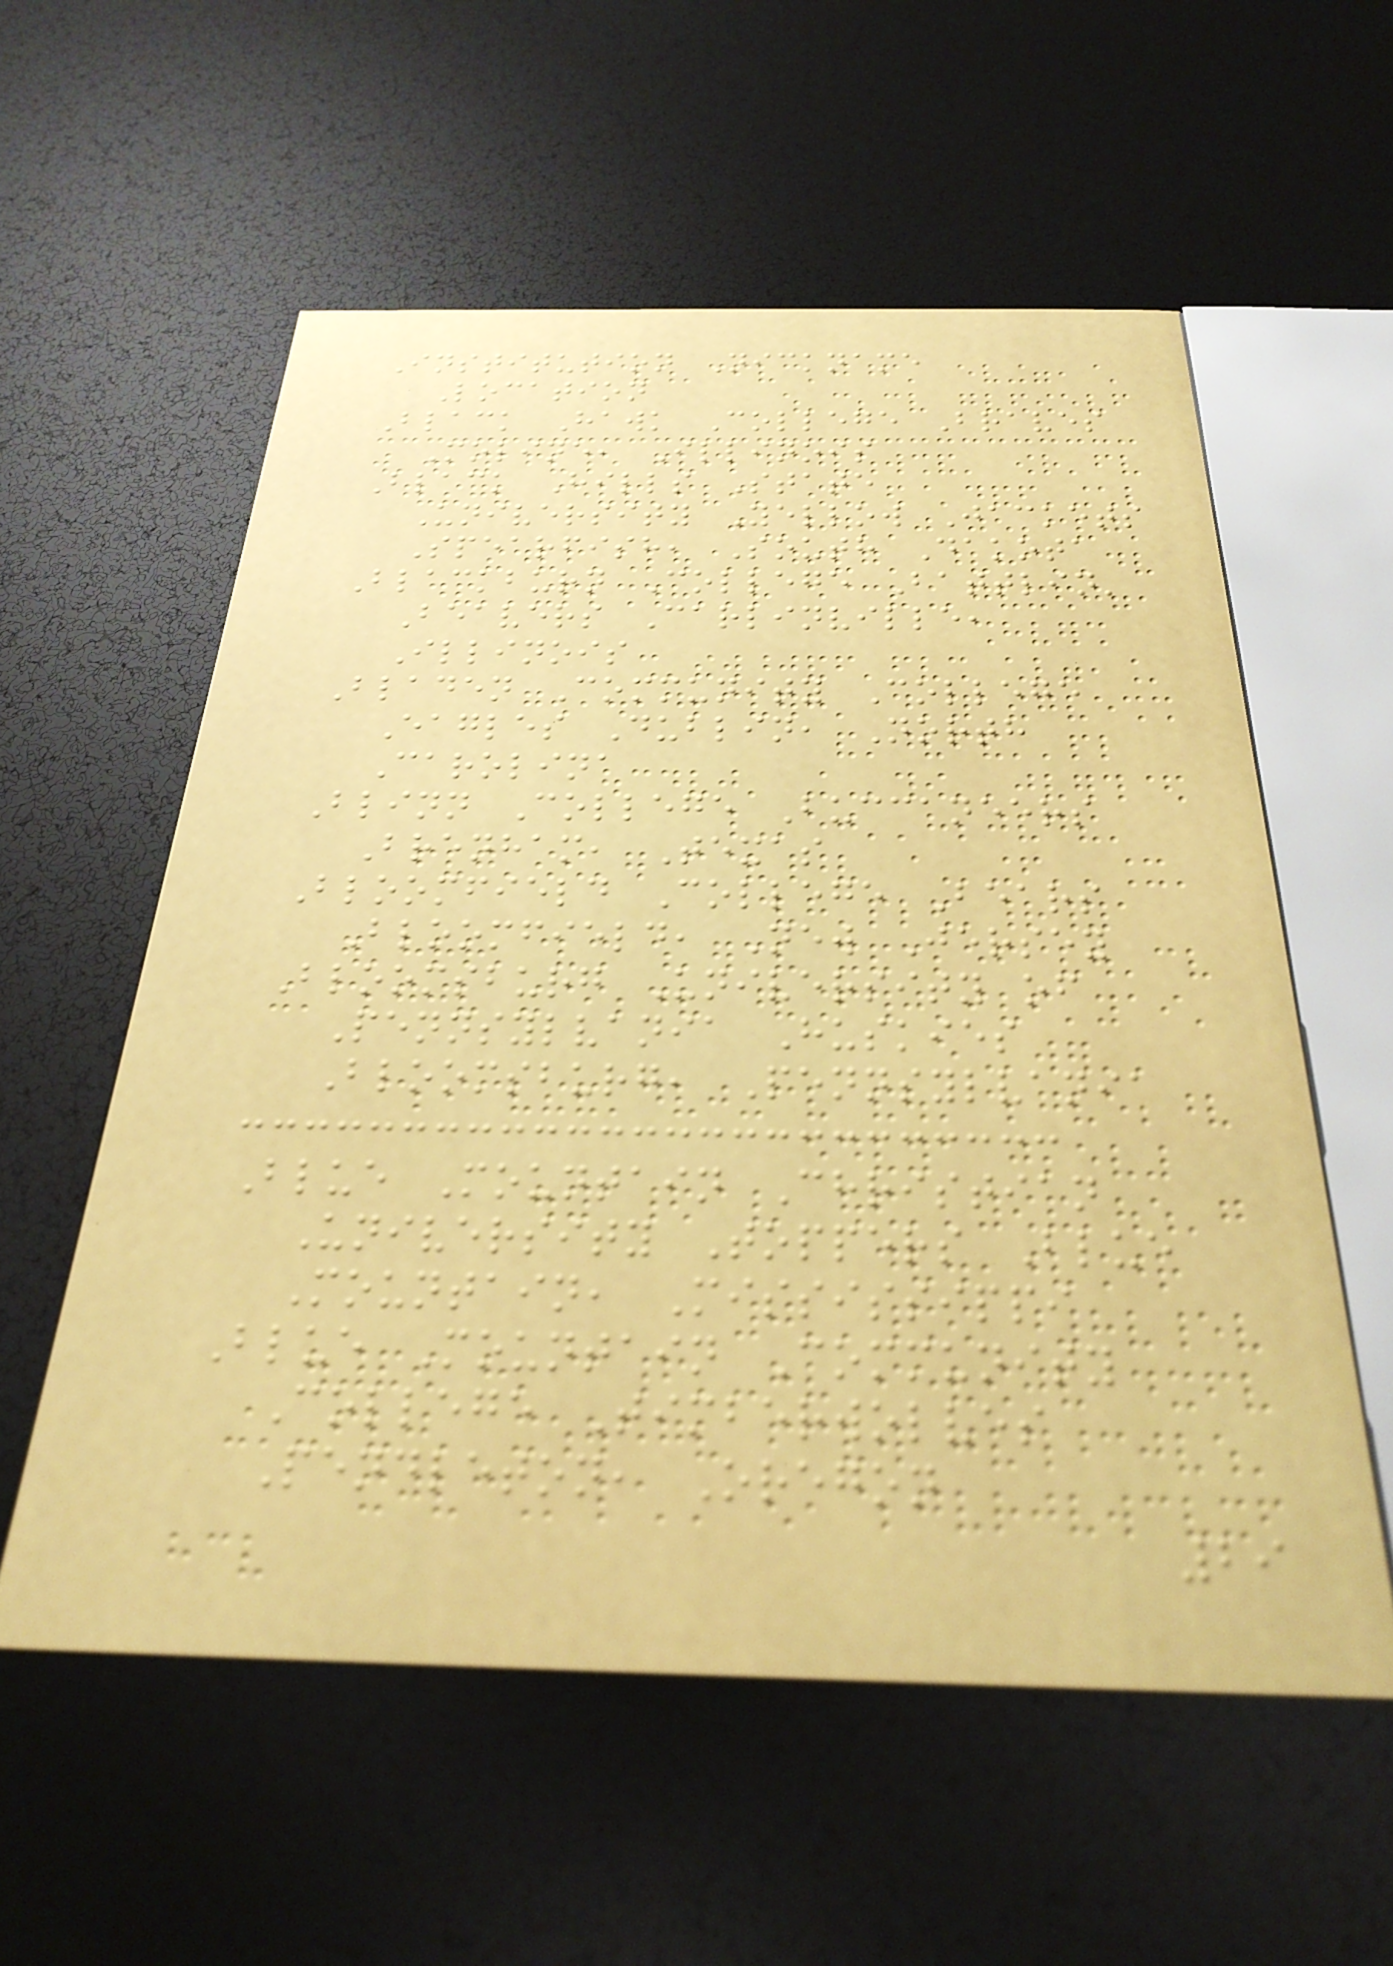Institution Nickname
Location
Black Hawk College Braves
Moline, Illinois
Black Hills State
University Yellow Jackets
Spearfish, South Dakota
Blackburn College Battlin'
Beavers Carlinville,
Illinois
Bladen Community College
Eagles Dublin, North
Carolina
Blinn College Buccaneers
Brenham, Texas
Bloomfield College Bears
Bloomfield, New Jersey
Bloomsburg University of
Pennsylvania Huskies
Bloomsburg, Pennsylvania
Blue Mountain Christian
University Toppers Blue
Mountain, Mississippi
Blue Mountain Community
College Timberwolves
Pendleton, Oregon
29
